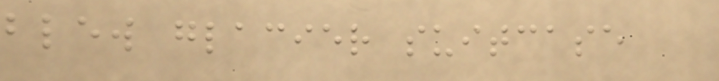blew glacier suitcase
